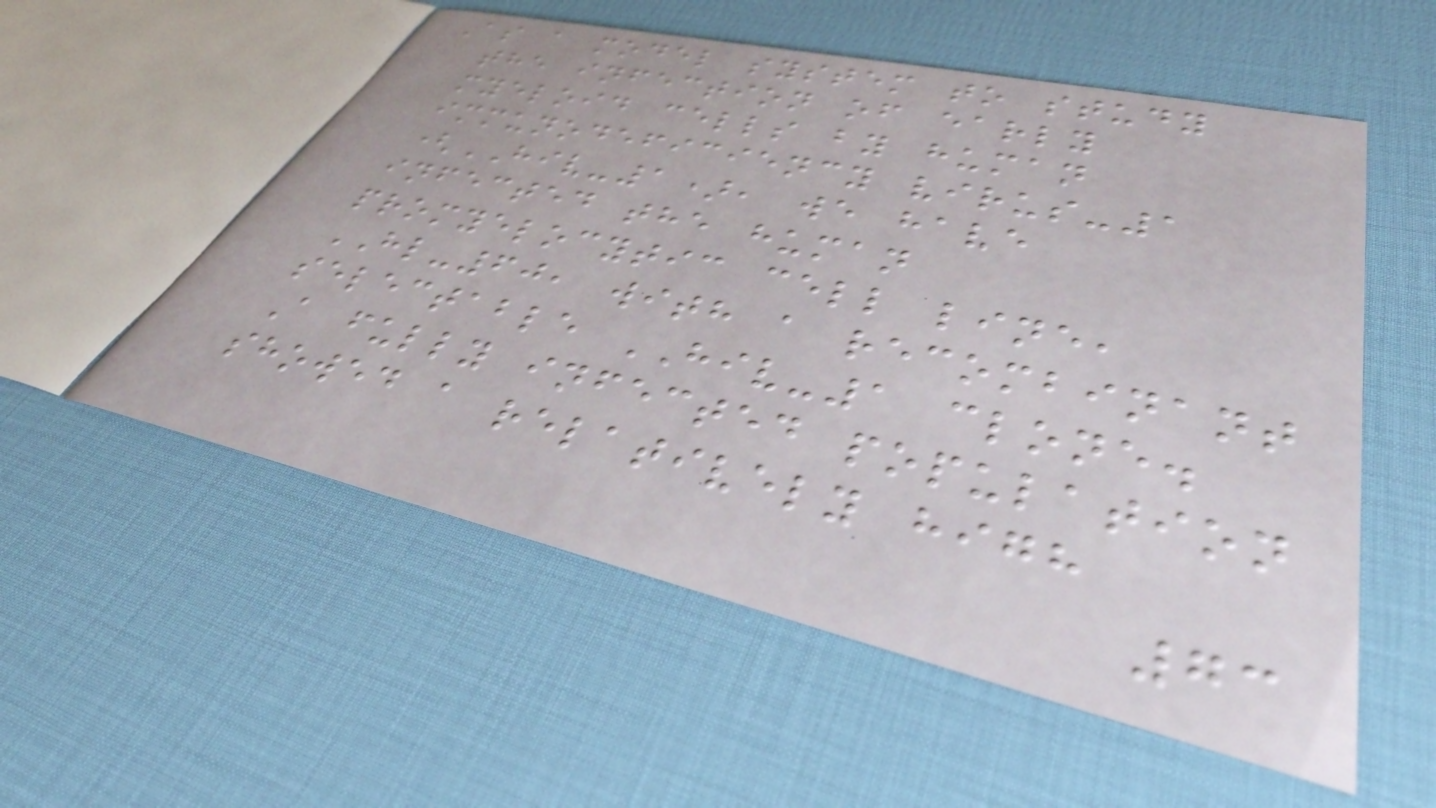As a model system to study
the infection of early
myeloid cells by human
immunodeficiency virus-1
(HIV-1), we have
infected the human
promyelocytic cell line,
HL-60, with a recombinant
selectable HIV-1 clone.
A fully infected population
showed a relatively high
73
